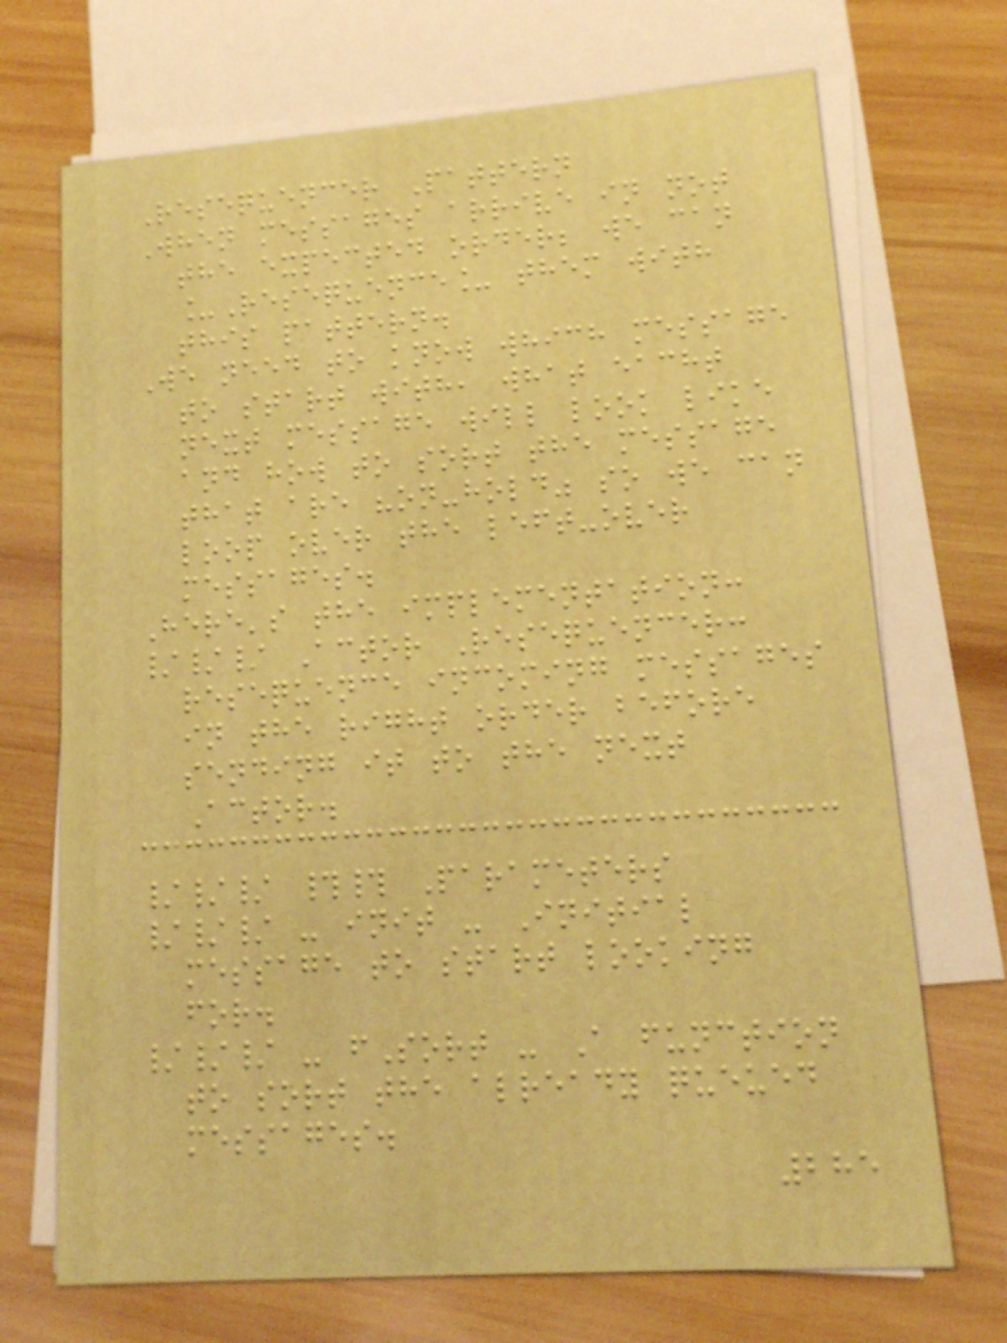Resequencer Pattern
When messages arrive in not
the expected order; we can
_Resequence_ them with
this pattern.
We need to know which message
to start with, what eacht
next message will look like
and how to sort the message
that are "on-hold" so we can
loop over the left-over
messages.
Here's the implementation:
/// Actor Resequencer:
resequence incoming messages
in the right order before
sending it to the next
Actor.
/// ## Parameters
/// - init - Initial
message to start looking
for.
/// - fSort - A function
to sort the already queued
messages.
285
